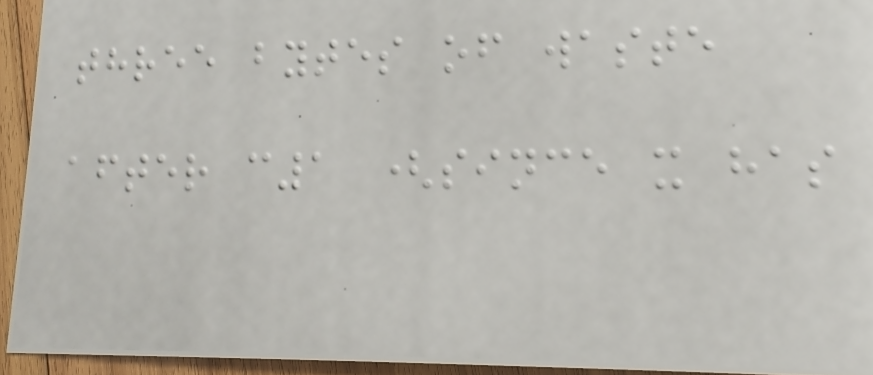three bytes of waste
after c1 (since x has
